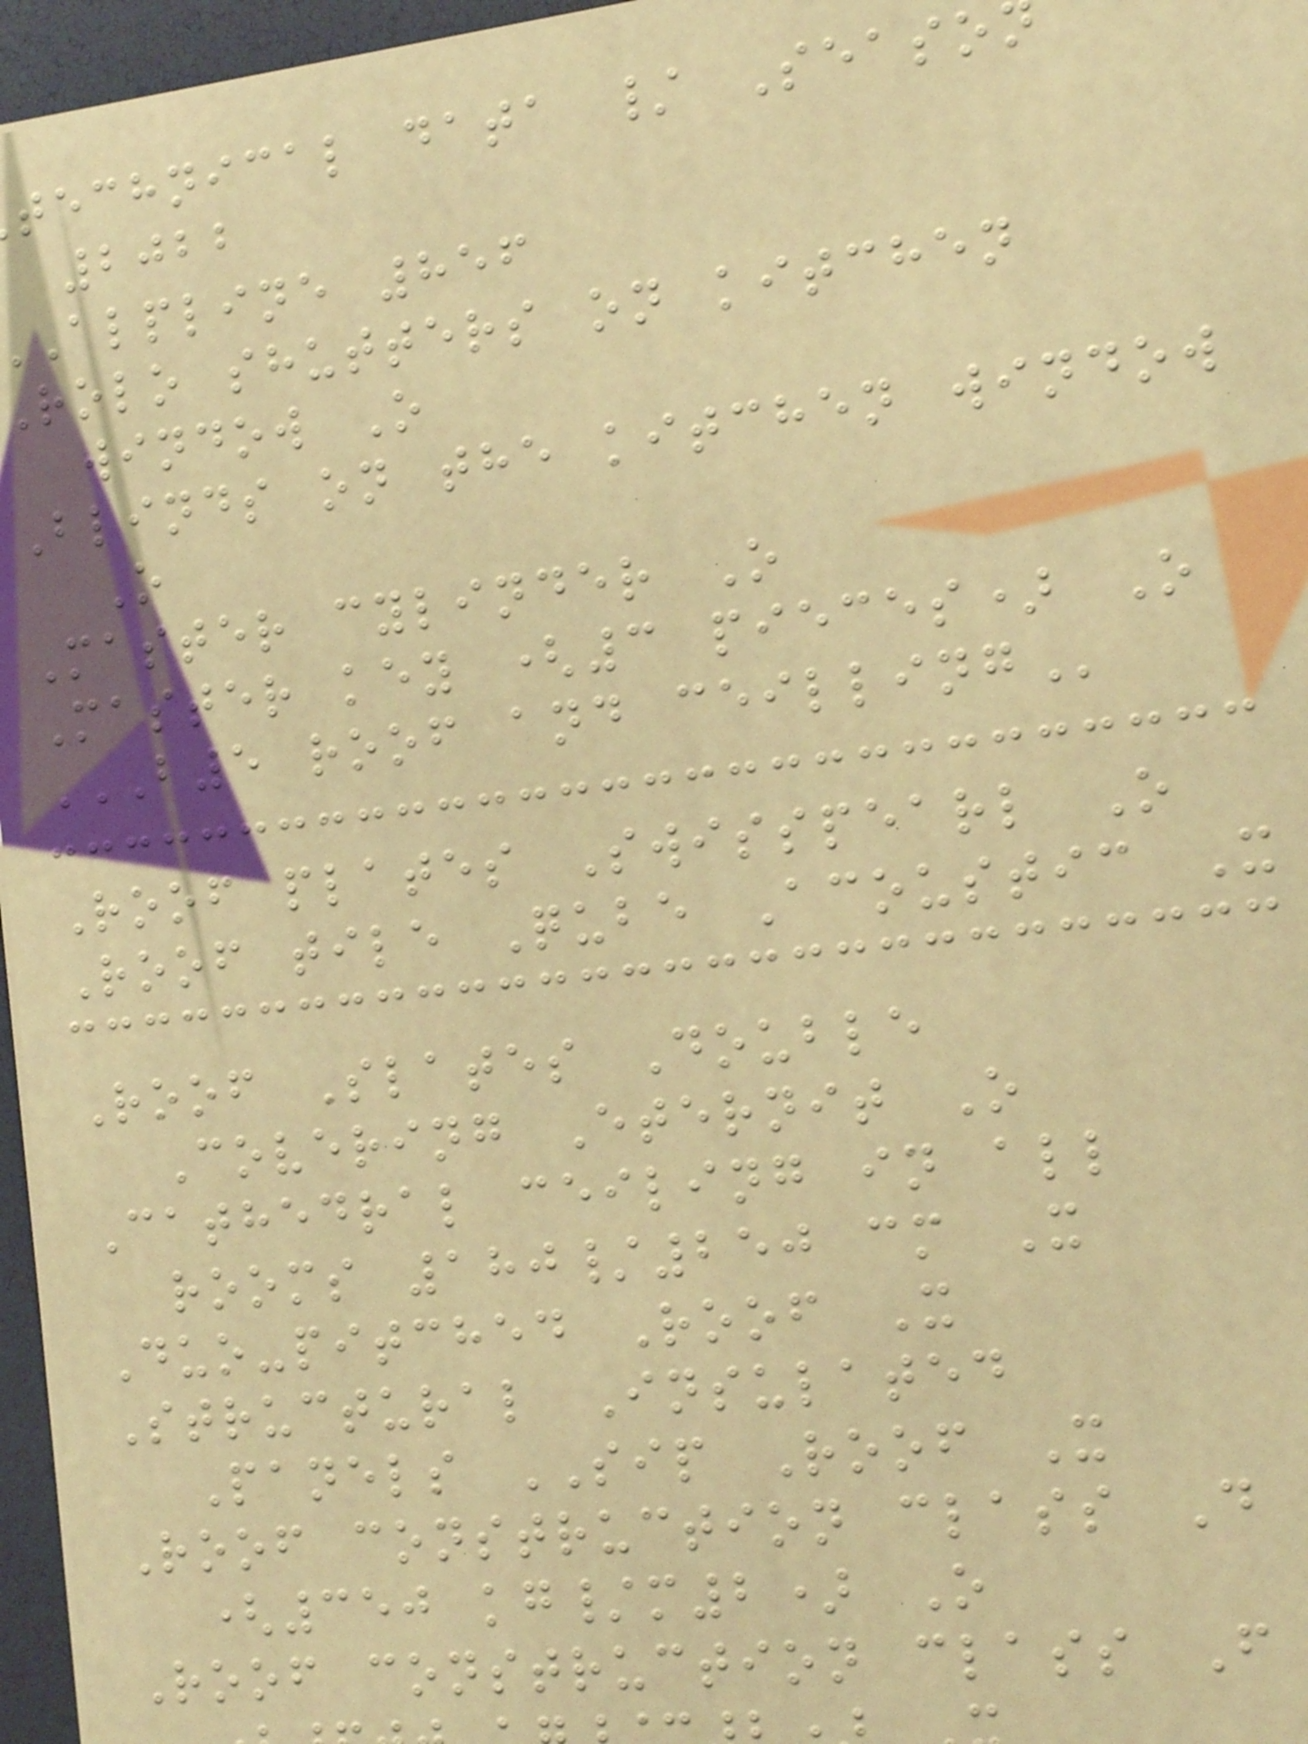technical data / Seaso
2022
alpline 856
rolo shutters on kitchen
window O
Blinds on the kitchen window
O
Master cylinder O
Master key (3 pieces) O
B5 ROOF AND CEILLING
Roof plates Swisspearl O
Roof tile Qube Acoustic X
Roof Slates Double
Covering Eternit O
Cathedral ceiling in all
rooms 180/250 cm X
Duo-pitched Roof X
Structural Insulated
Panels SIP Roof X
Roof construction class D
(350 kg/m2) O
Roof construction class F
